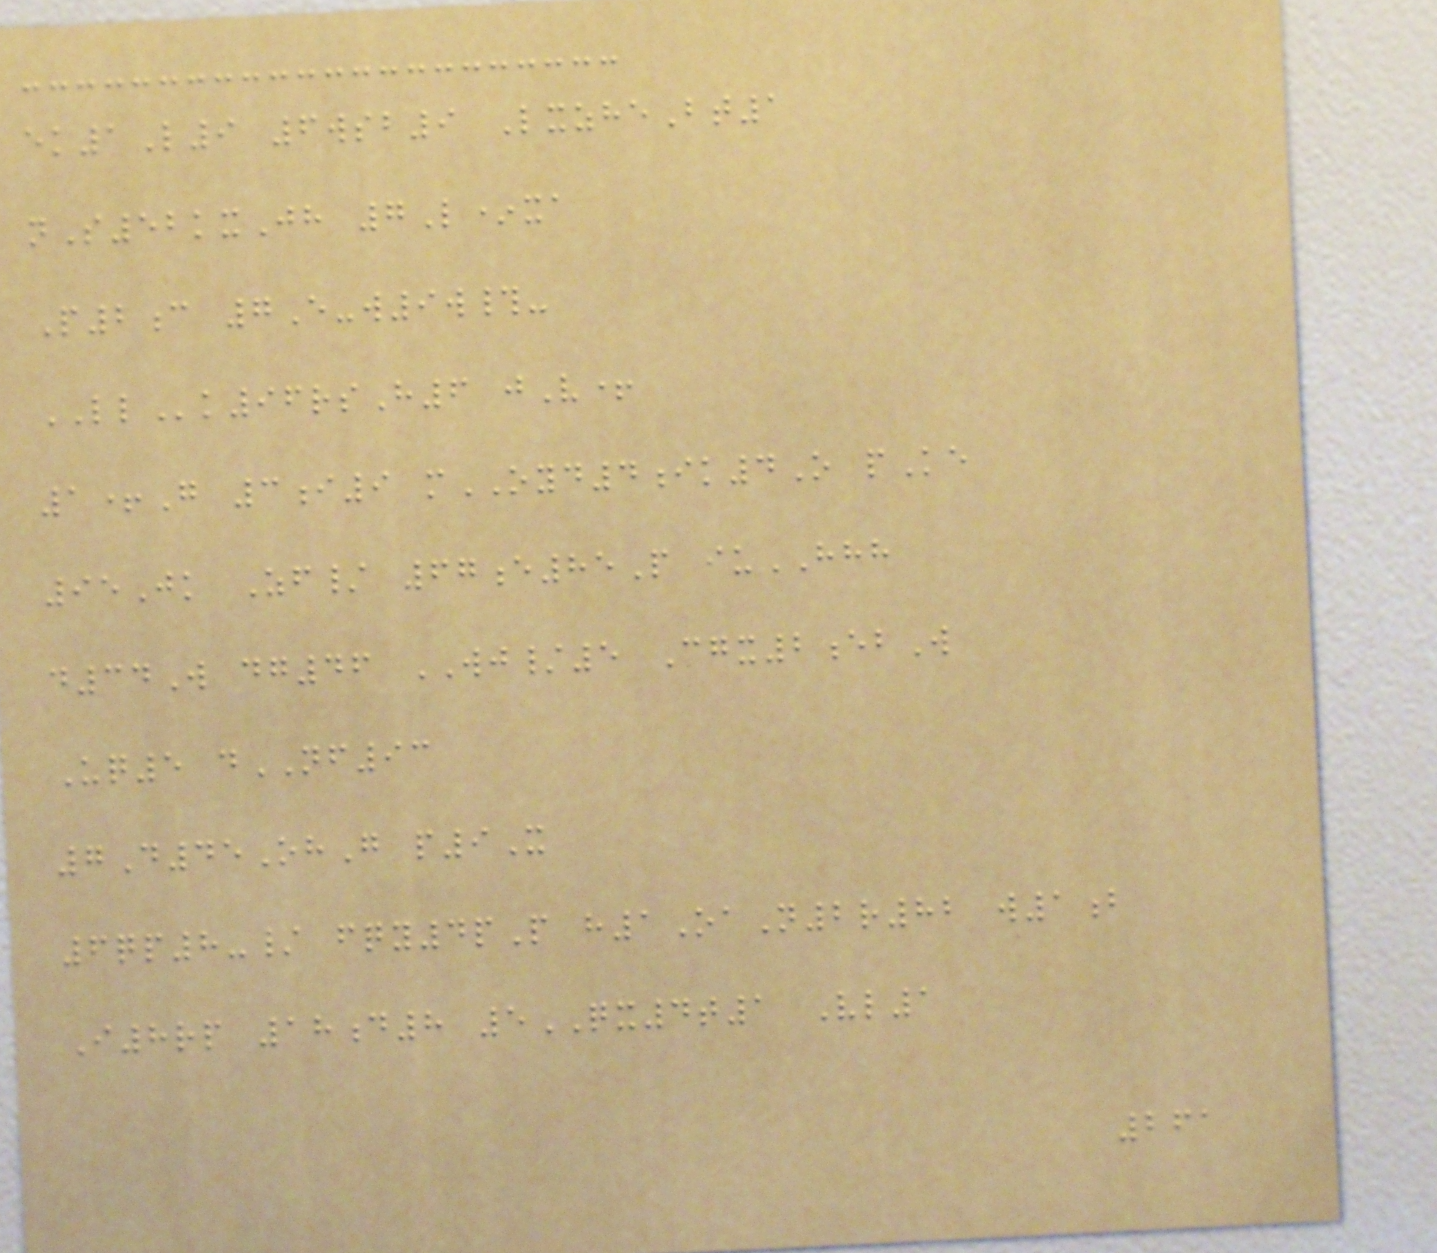ek1L9 6wsb9 LxzheBt1
nS52kxJh 7L*xa
P2c 7E-w9w#-
LLk96rsH6 jV+
1+G 3i9 mOYD4ik4O pKe
95Jk Zf/ 67e85P iuHHH
d34W dg46 WJ/5 Cgx2ebW
Uq5 dNF93
7D45OhG p9X
6qp8-/ fqy4pP h1OaN2r82 w1b
I8rp 18d8 5QX4t1 Vl1
261
